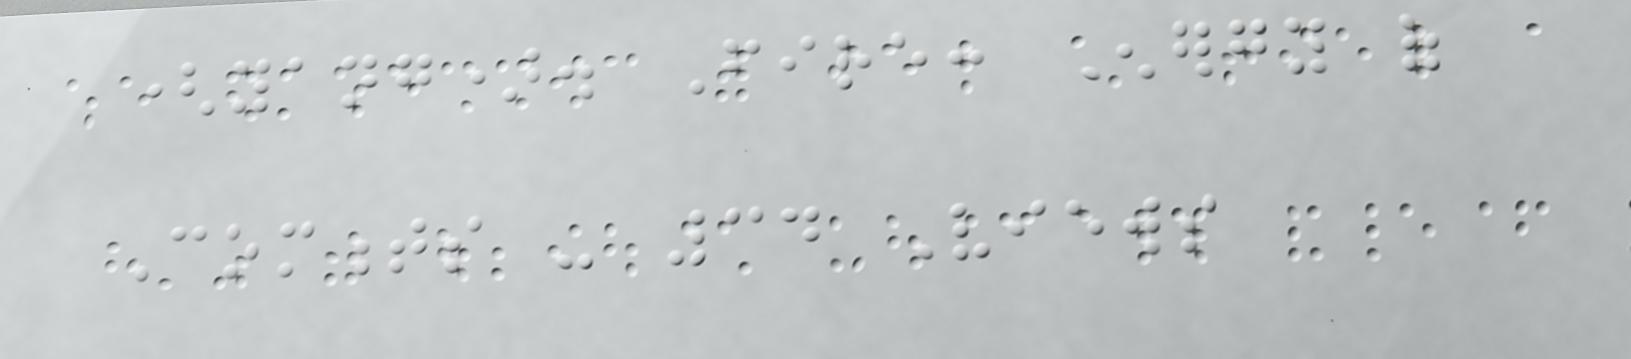(yang). Fire: Energy of
Comments - 34 Views
